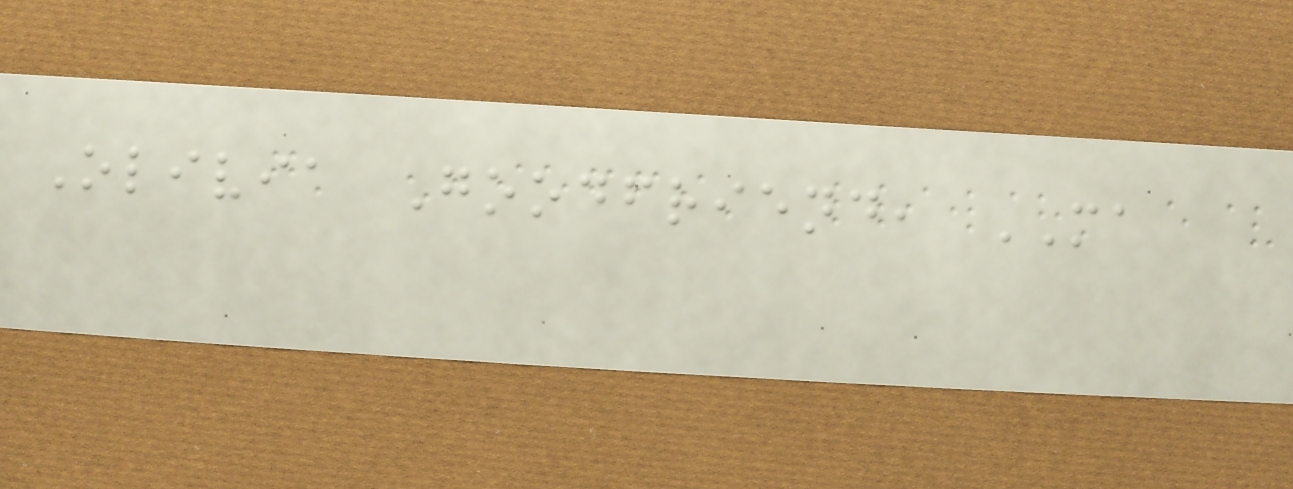Olivia Goodfriend, MA
